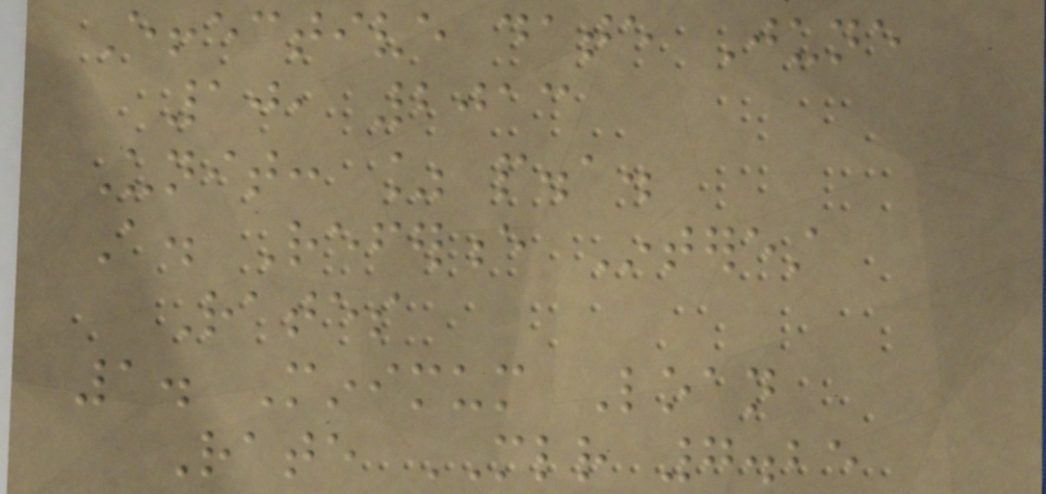Effective date June
10, 2013
Unit: % p.a.
A. Reference Interest
Rates
1. Minimum Loan
Rate MLR 7.25
